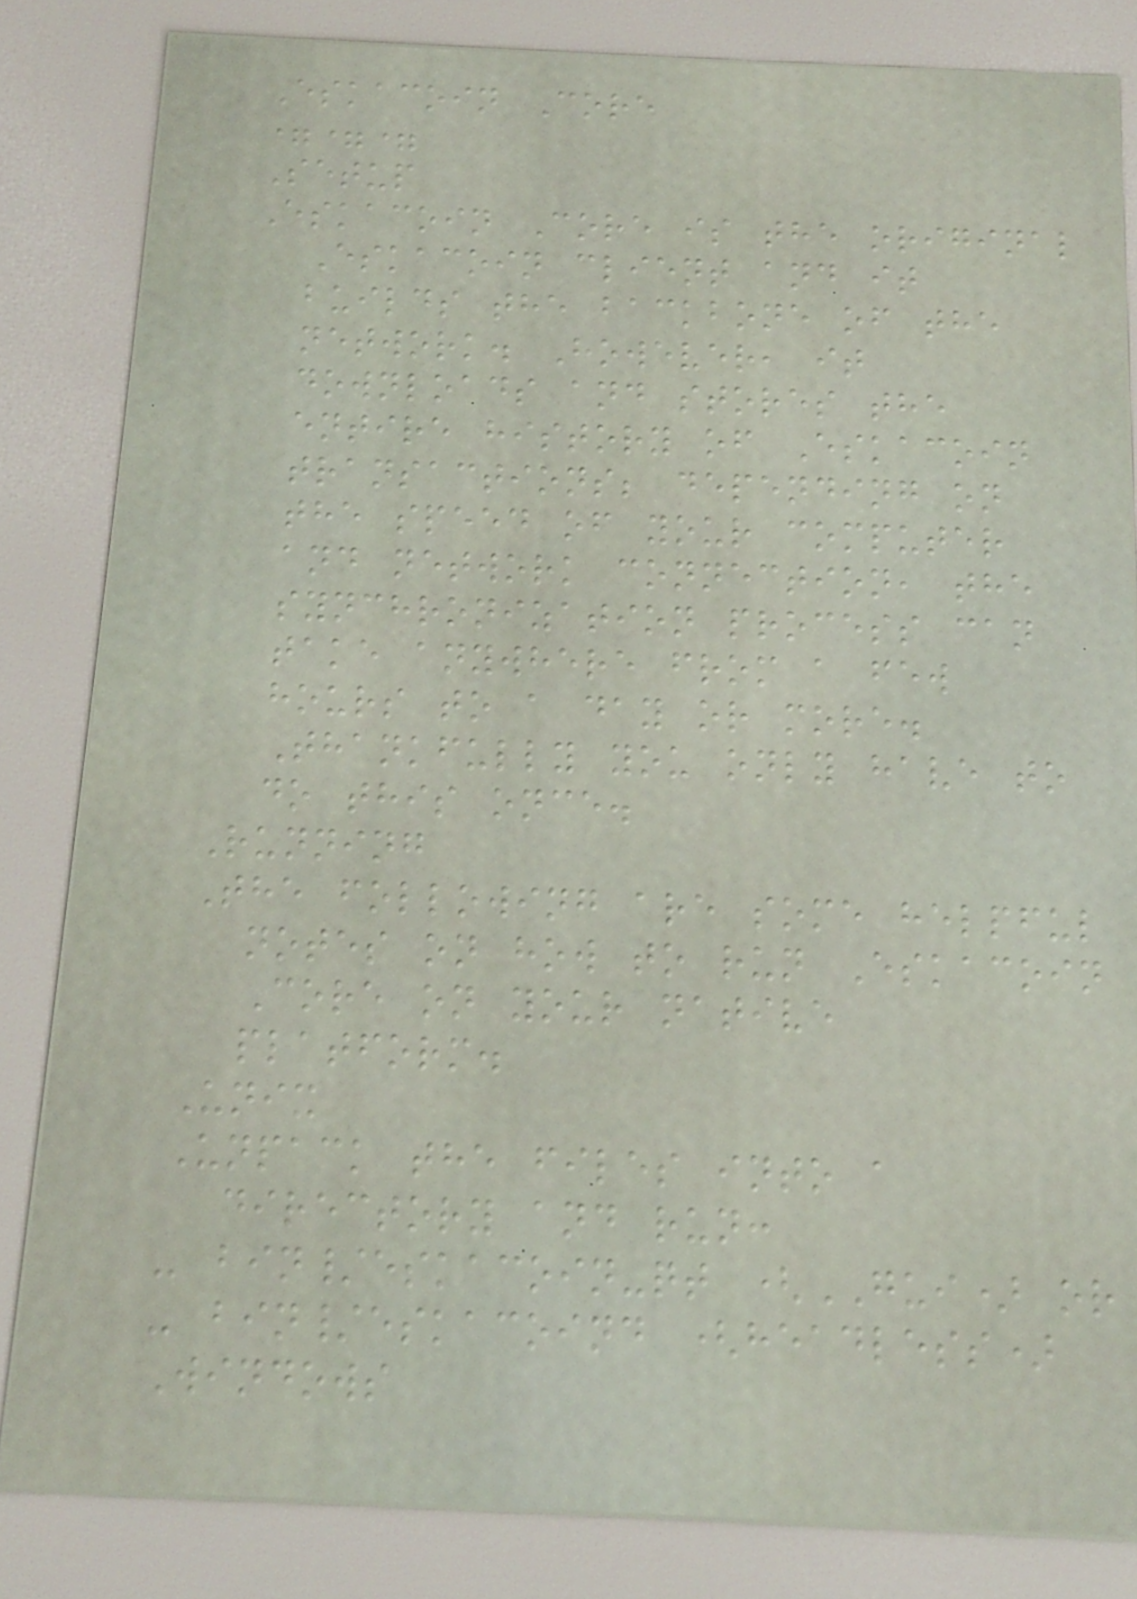Eskacoin Core
===
Setup
Eskacoin Core is the original
Eskacoin client and it
builds the backbone of the
network. However, it
downloads and stores the
entire history of Eskacoin
transactions; depending on
the speed of your computer
and network connection, the
synchronization process can
take anywhere from a few
hours to a day or more.
Thankfully you only have to
do this once.
Running
The following are some helpful
notes on how to run Eskacoin
Core on your native
platform.
Unix
Unpack the files into a
directory and run:
- bin/eskacoin-qt (GUI) or
- bin/eskacoind (headless)
Windows
